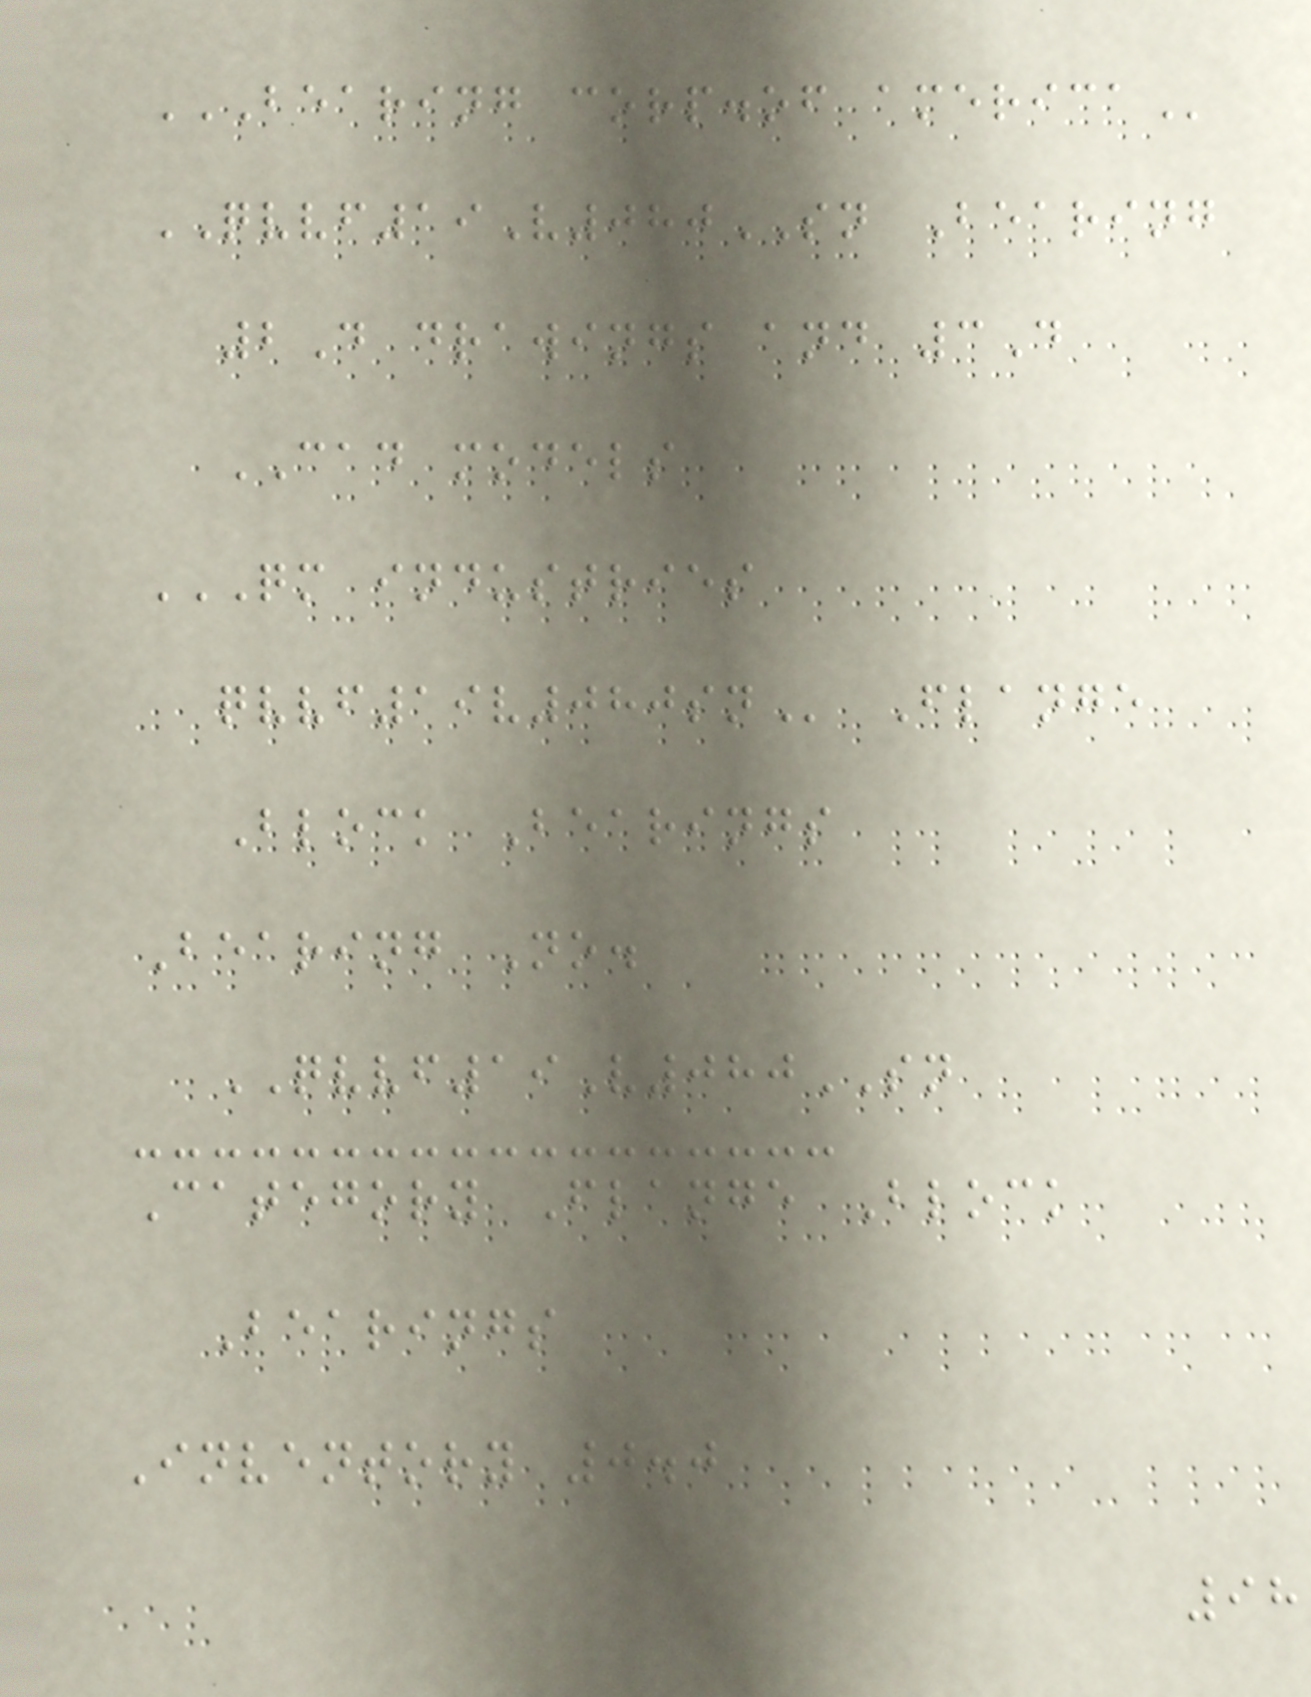BEARING CORP.OF AMERICA
QVVF19V080SN Bearing
2D drawings and 3D
CAD models
QM INDUSTRIES
QVVF19V080SN Flange
Block Bearings
Bearing No.
QVVF19V080SN
Category Flange Block
Bearings
Inventory 0.0
98
